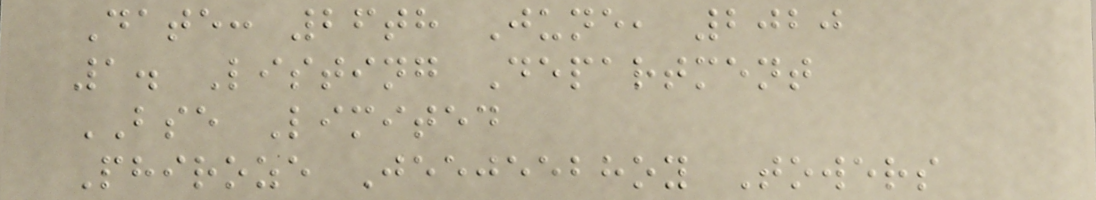Date: 26th June, 2020
1. Listing Department
BSE Limited
Phiroze Jeejeebhoy Towers
